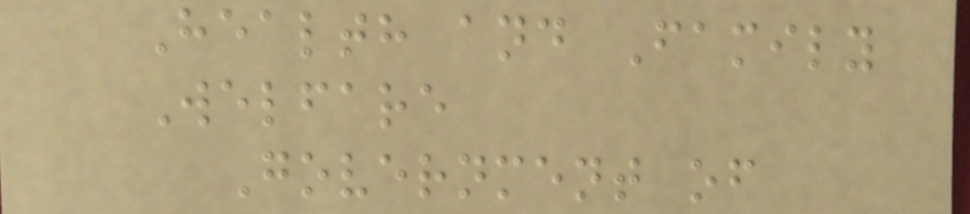Health and Family
Welfare
Government of
